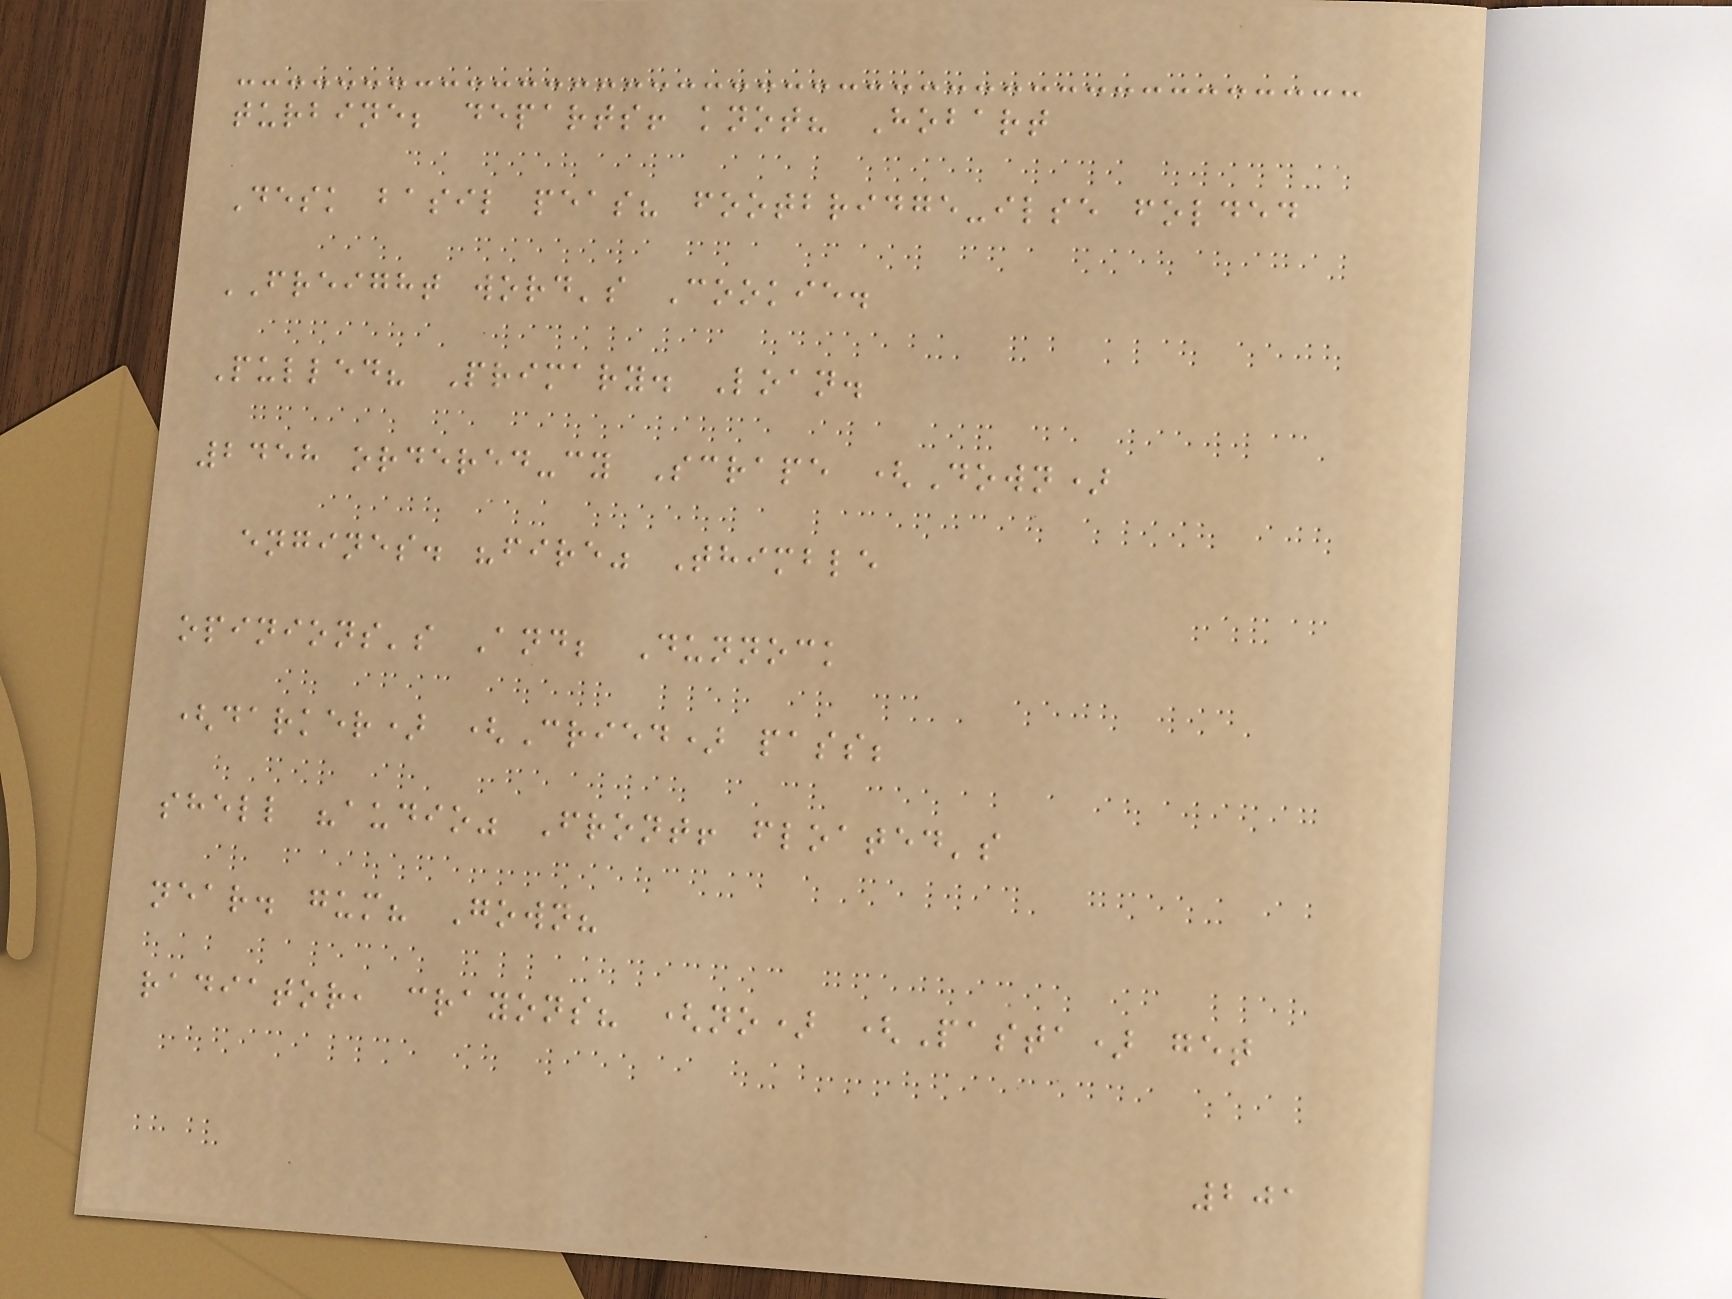turbine; departs! knot? Hobart
Desk basil peas? footbridge-ilse folded
FREIGHT word's Cookie.
Pulled? Primary. Loan.
2458 ordered-cy Scrape (Down)
engines. "fire" Thimble
opinions's And; Dunnock
(darker) (Cried) pass;
shell "audio" Front! floated's
near. gum? Gown?
radiator, crayons? (no) (Pasta) get
201
